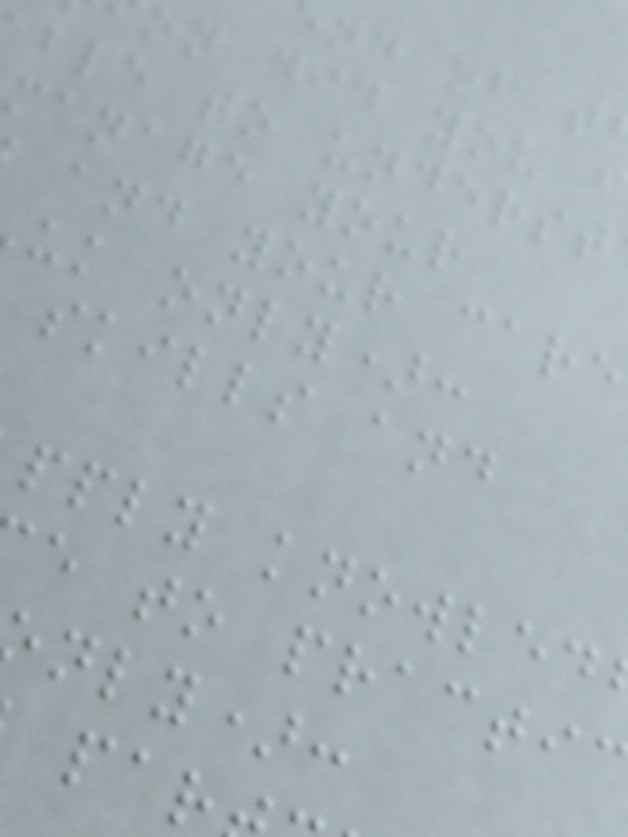end of t
on did you
ble to underst
manage your
and your care
uk only):
skills and
pply knowled
e to practi
nly):
